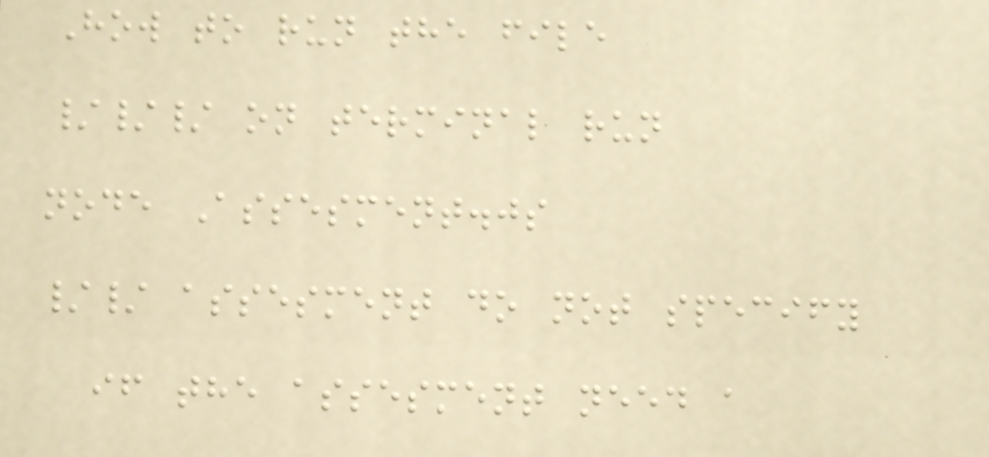How to run the file
/// on terminal run
node Assesment.js
// assesment do not specify
if the assesment need a
